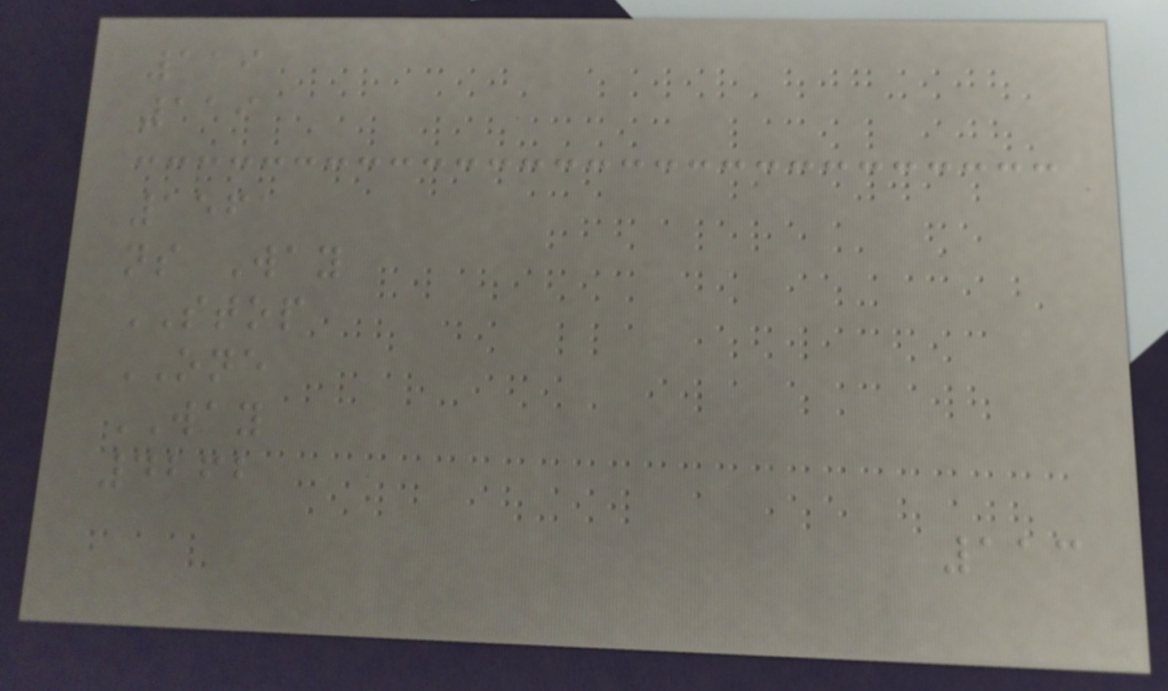119
119
1561
ns Way
STOP
ONE
WAY
4262
113
